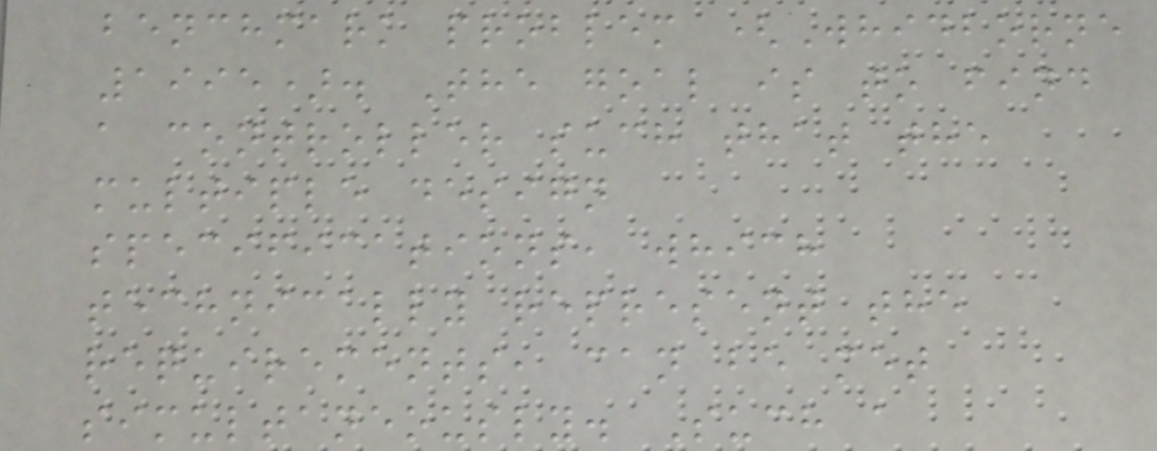benchmark problem (Whidborne
1995). The goal is to find
a controller such that the
multiple design
specifications, which
technically represent the
requirements, can be met
simultaneously. Such a
